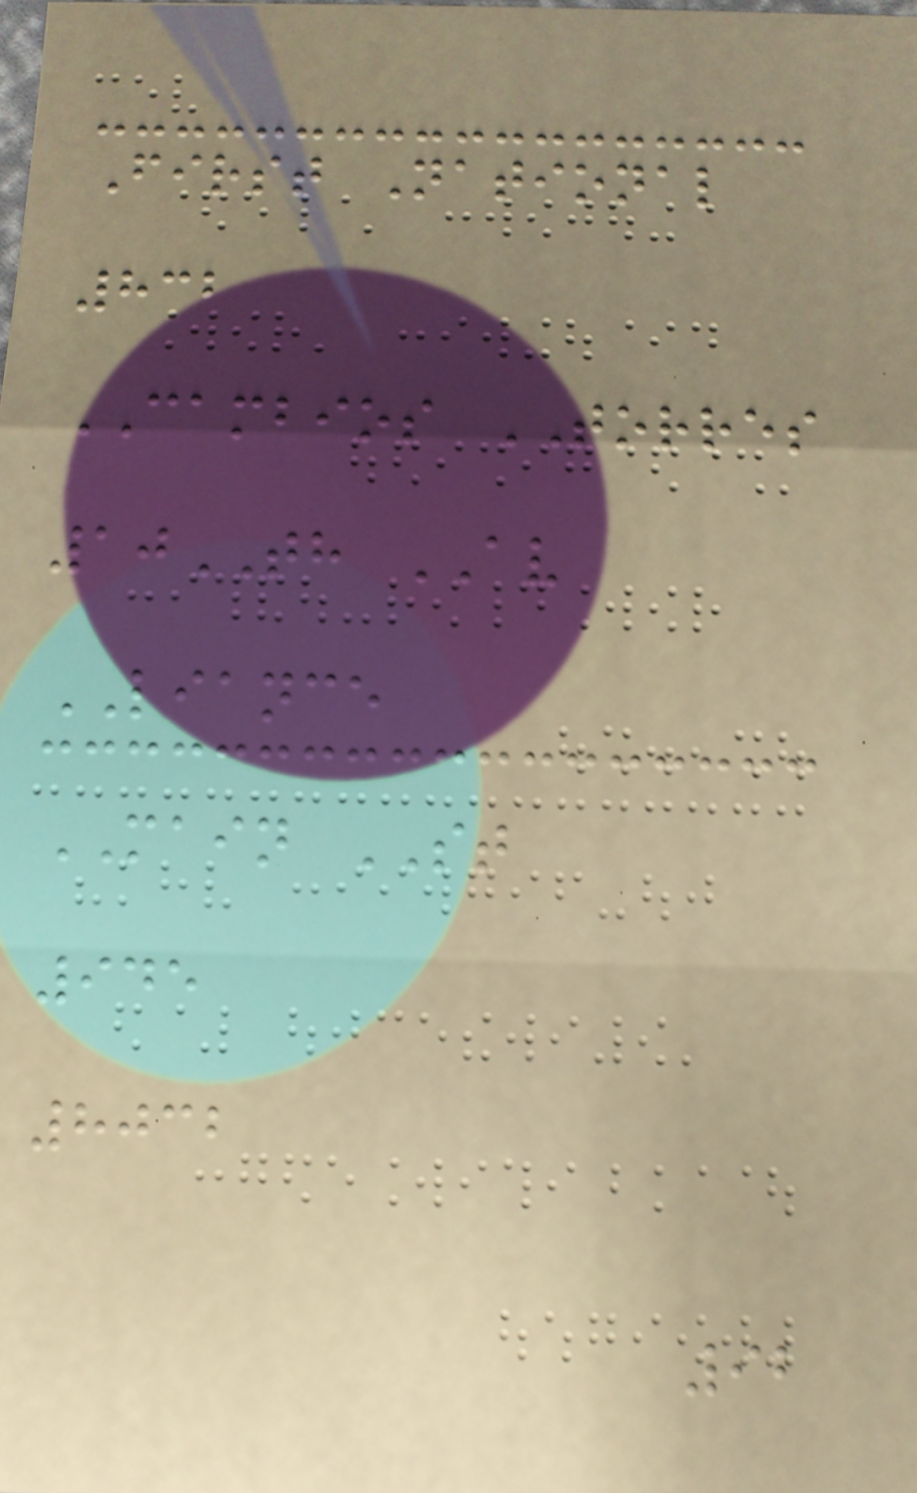First National
832
CAMBIOS TORRES
10TH AV
LIANCE
MAIN ST
945
8032
92
